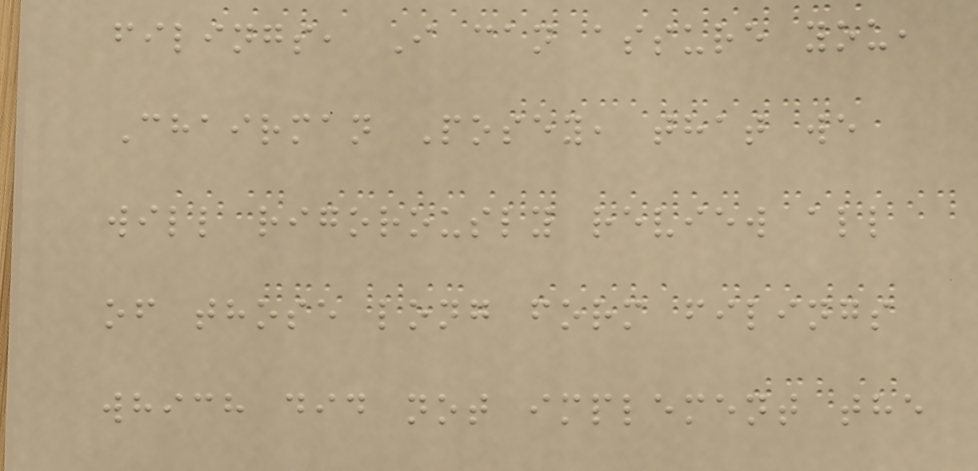filings, I can assure you,
Chairman Posey, that we
will rigorously review all
of those long form filings
which did not implement the
